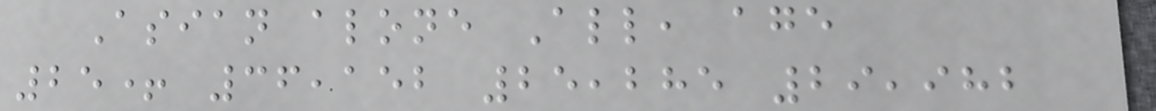Asian alone All, age
25+ 36,152 25,285 29,982
